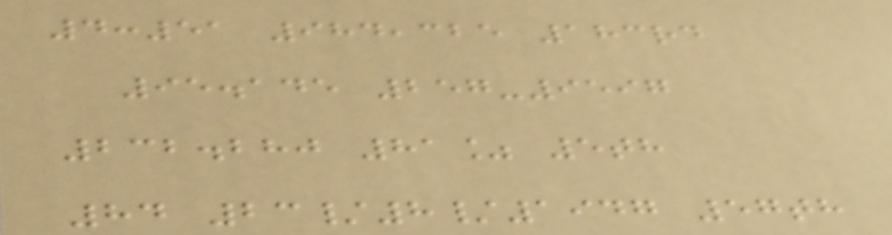4:51 984,325 183rd
95.145 257-9597
232.280 81% 5th
84 23/8/1947 57th
